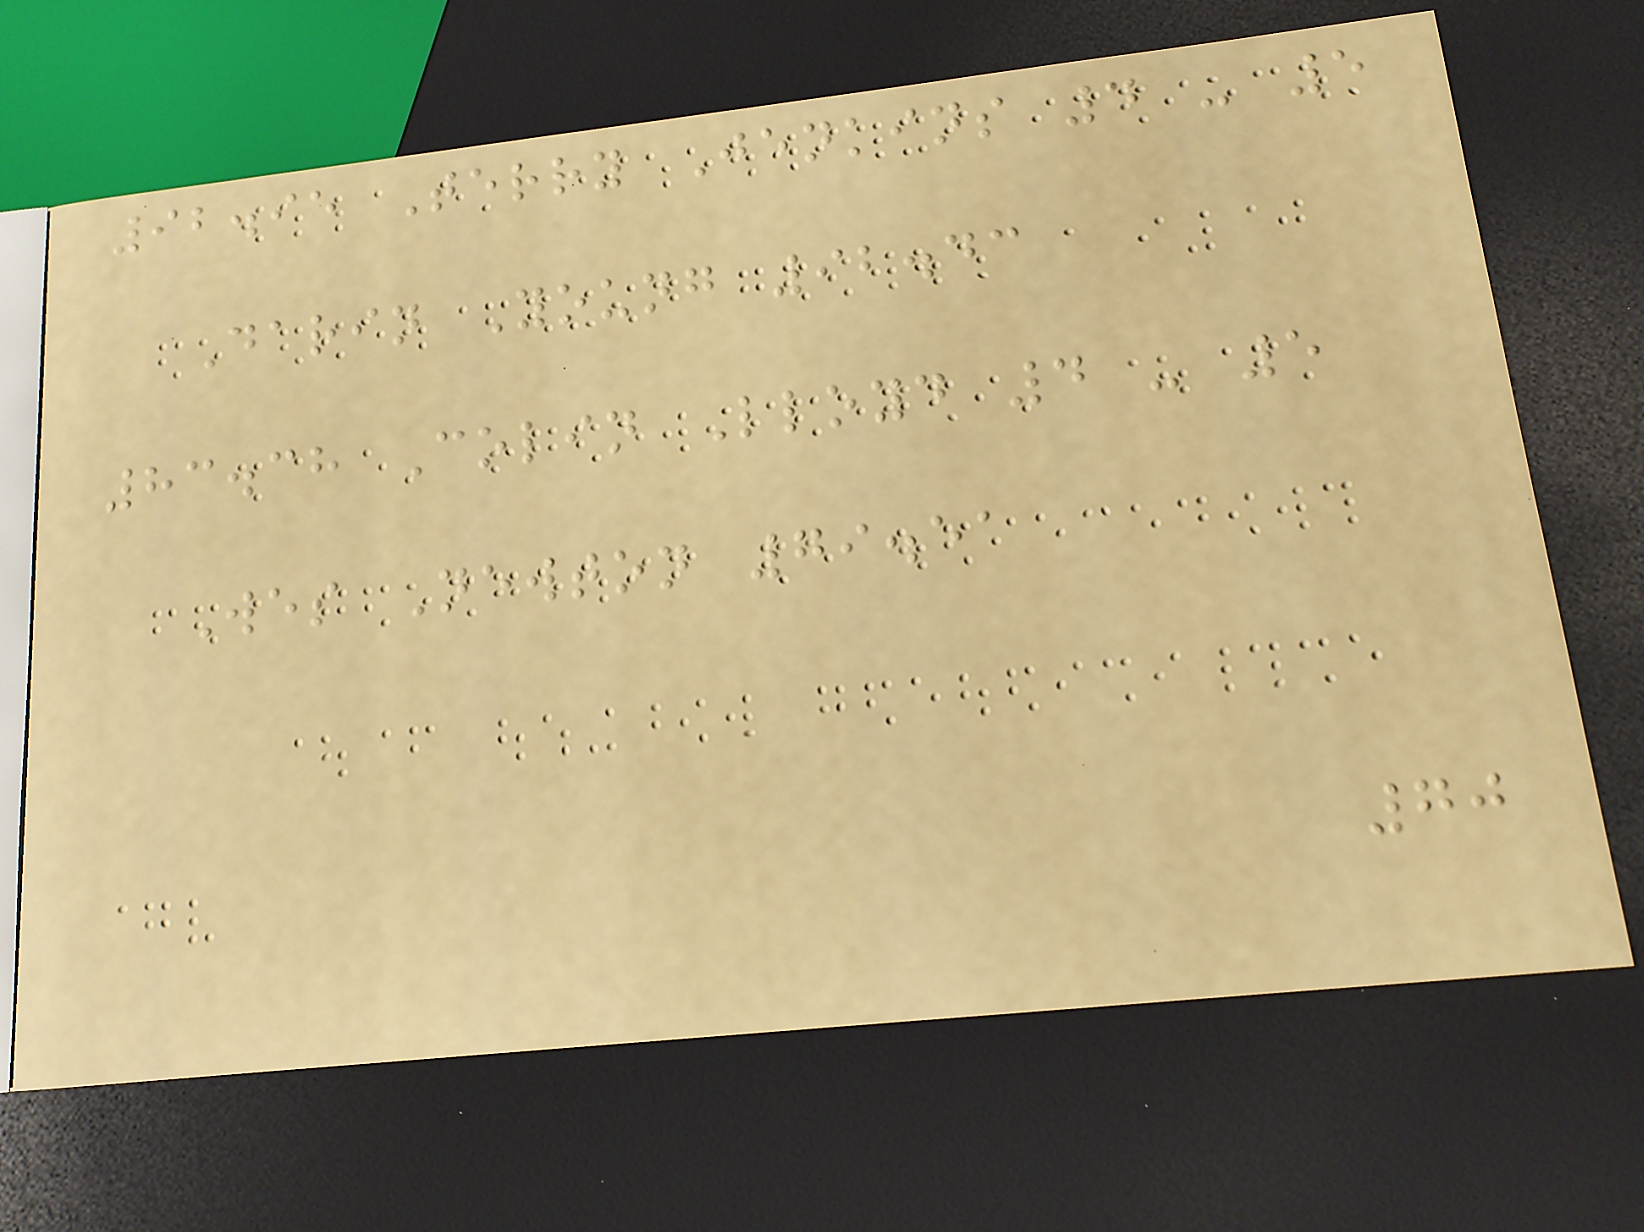92.95 Terry Jenkins 4 - 5
Darin Young 92.43
83.38 Colin Lloyd 4 - 5
Wes Newton 79.51
70
